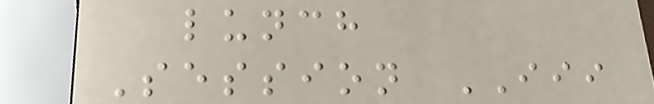lunch
Session III
